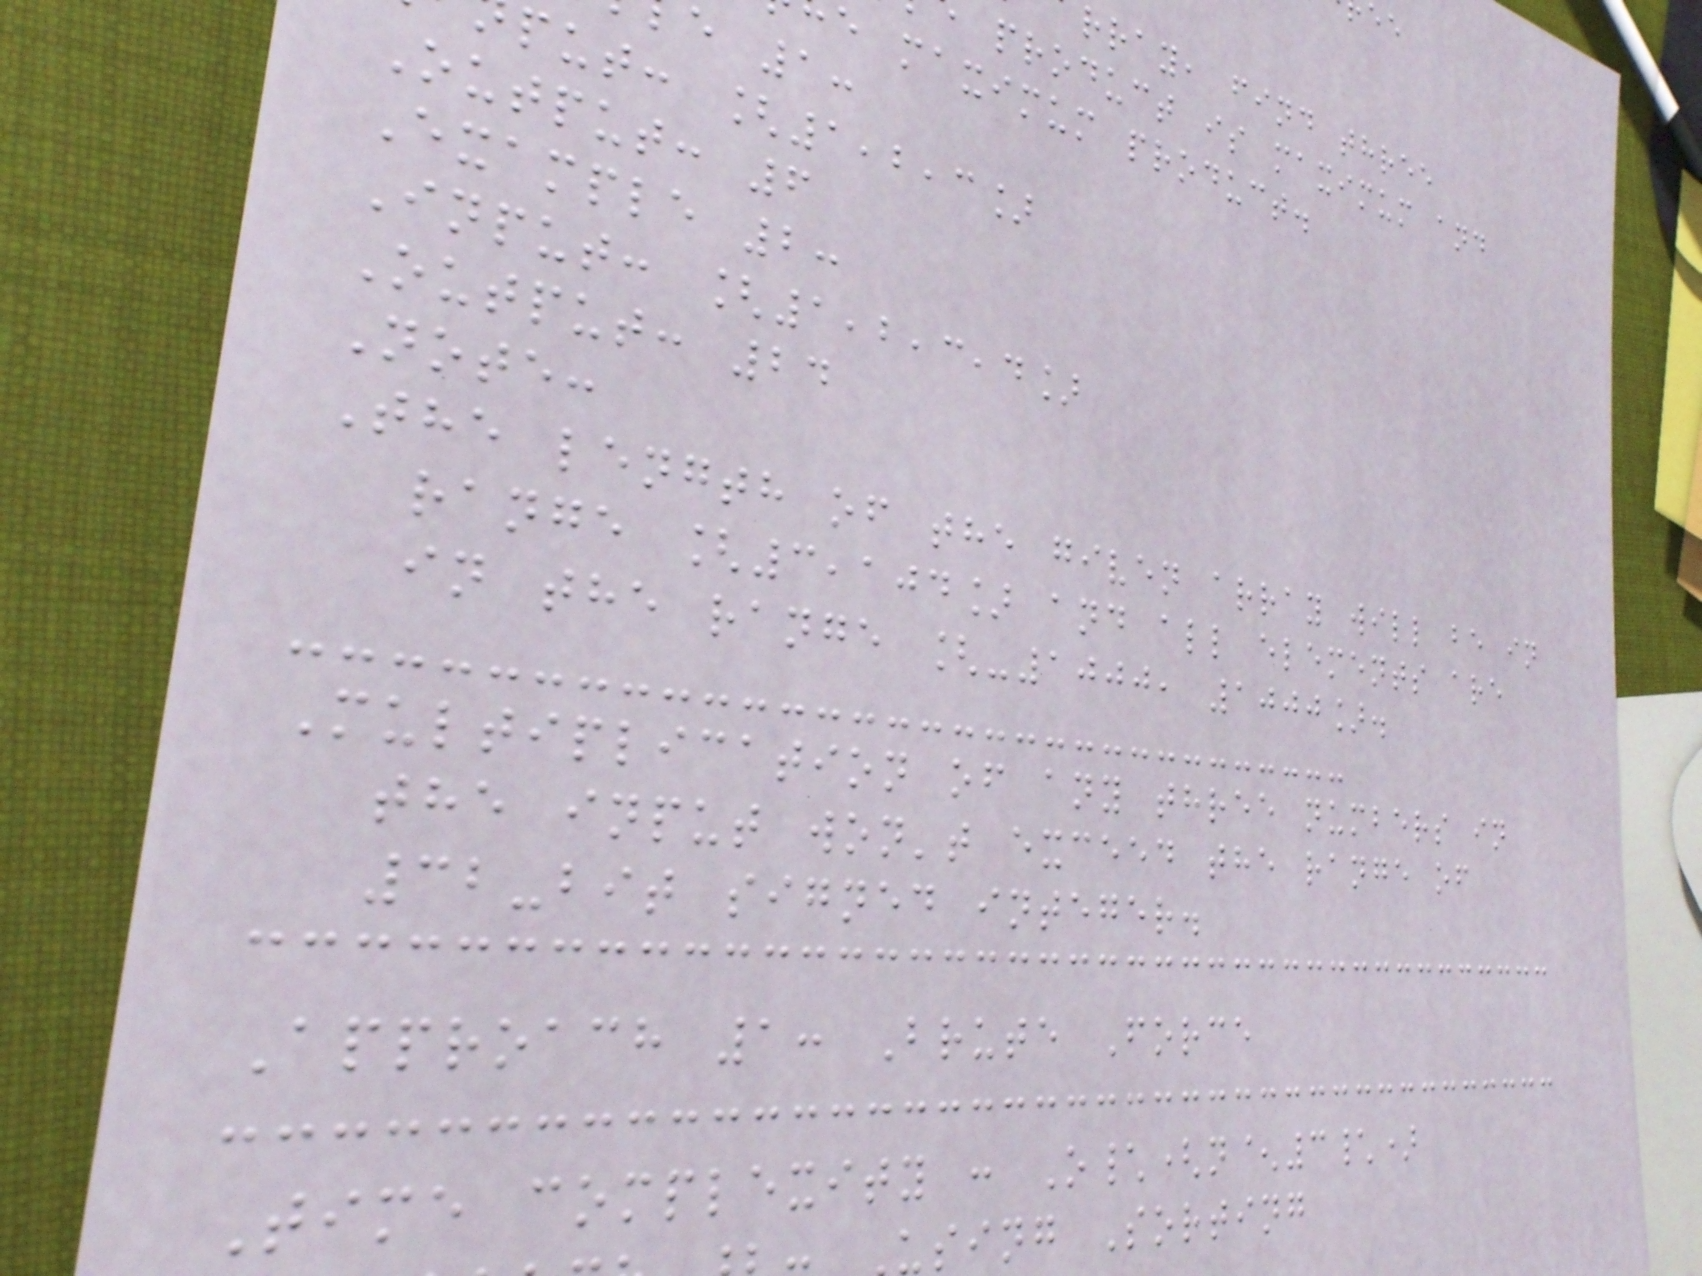rray, find three
product is maximum and
e maximum product.
e 1:
put: [1,2,3]
Output: 6
Example 2:
Input: [1,2,3,4]
Output: 24
Note:
The length of the given array will be in
range [3,104] and all elements are
in the range [-1000, 1000].
Multiplication of any three numbers in
the input won't exceed the range of
32-bit signed integer.
Approach 1: Brute Force
Time complexity : O\(n^3\)
using Sorting
